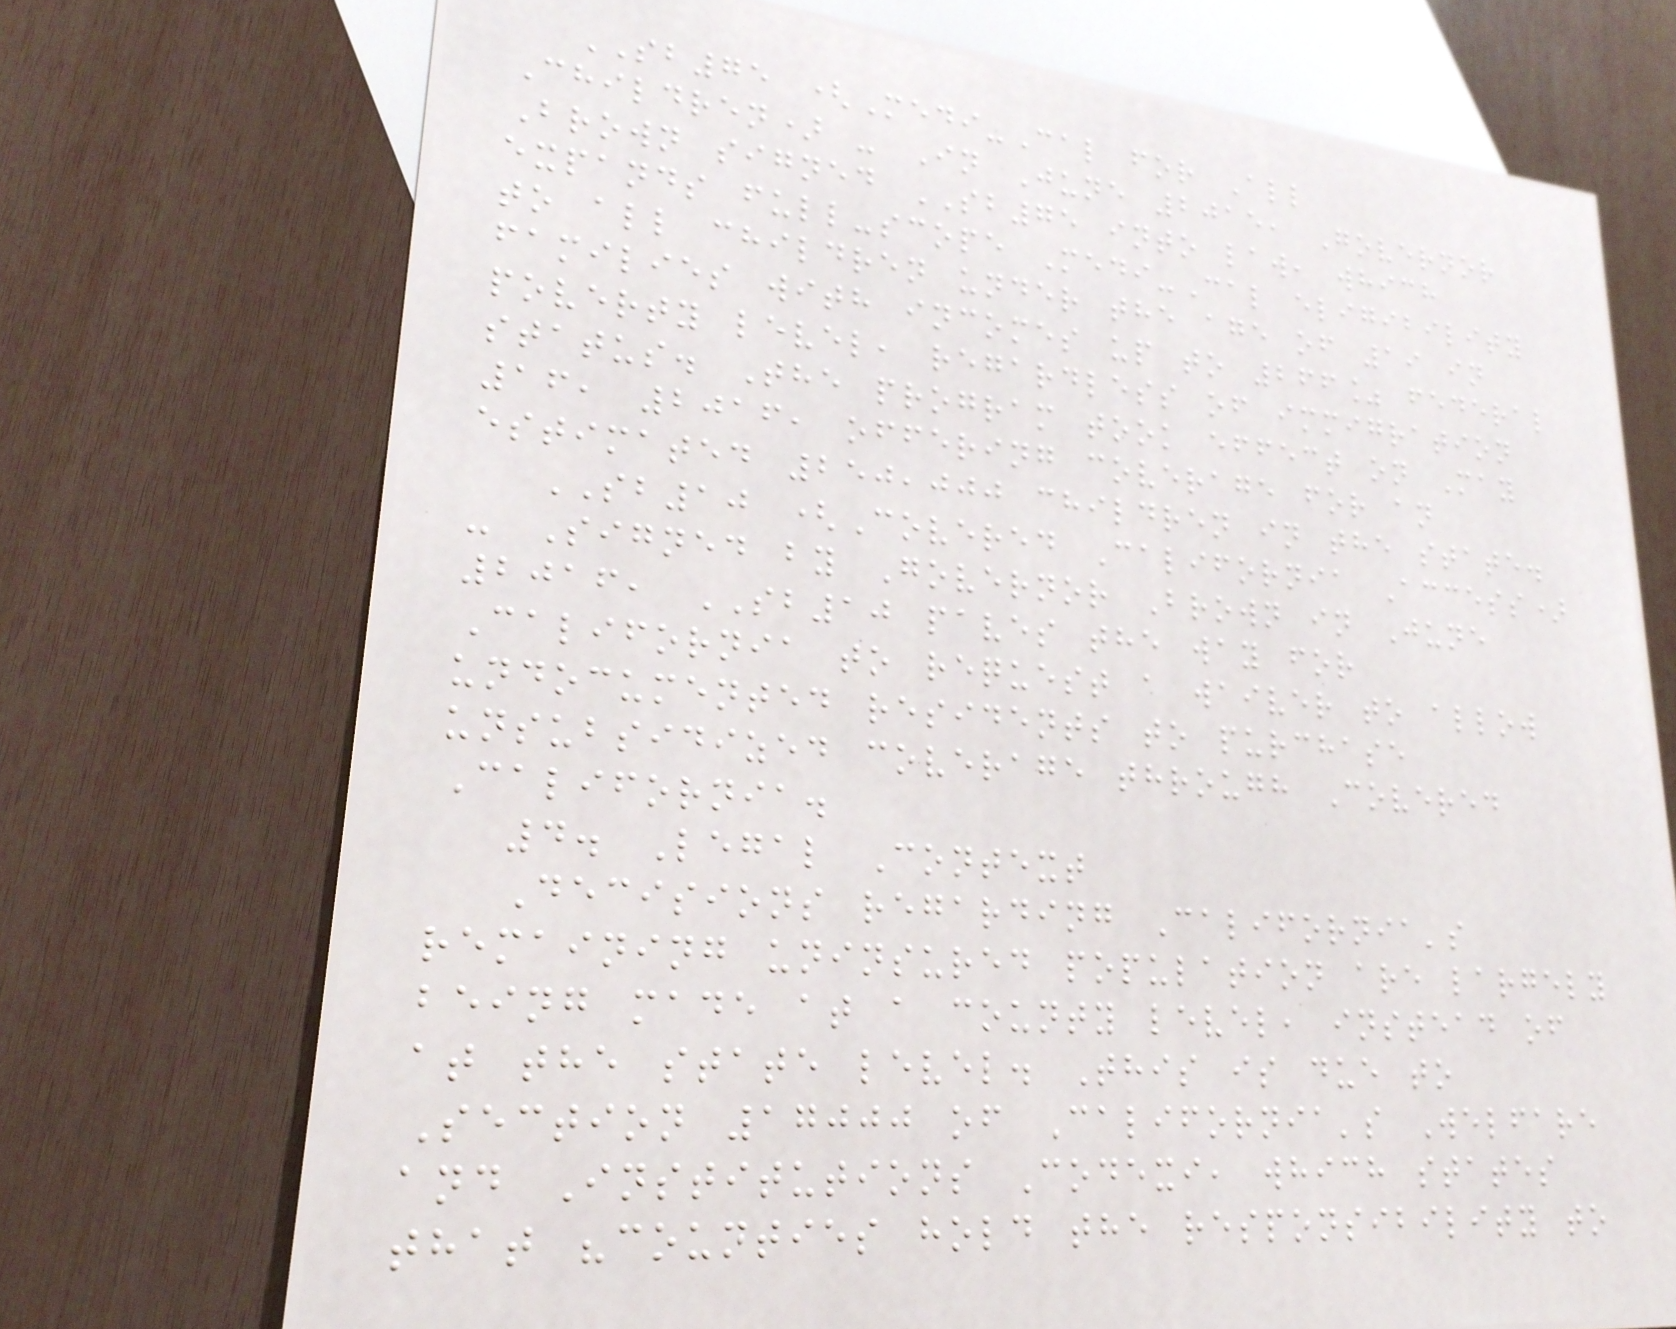SB75 (Medi-Cal for All
Children) - In June 2015, Governor
Brown signed SB75 into law, which
expands full-scope Medi-Cal eligibility
to all children under the age of 19 in
families with incomes up to 266% federal
poverty level, regardless of immigration
status. The program took effect on May
16, 2016, offering coverage for an
estimated 250,000 children in the state.
SB10 (Covered California Access)
- Signed by Governor Brown in June
2016, SB10 paves the way for
California to request a waiver to allow
undocumented residents to purchase
unsubsidized coverage through Covered
California.
4. Legal Context
Decisions regarding California's
remaining uninsured population are largely
being made at a county level, instead of
at the state level. This is due to
Section 17000 of California's Welfare
and Institutions Codexi, which states
that "counties hold the responsibility to
